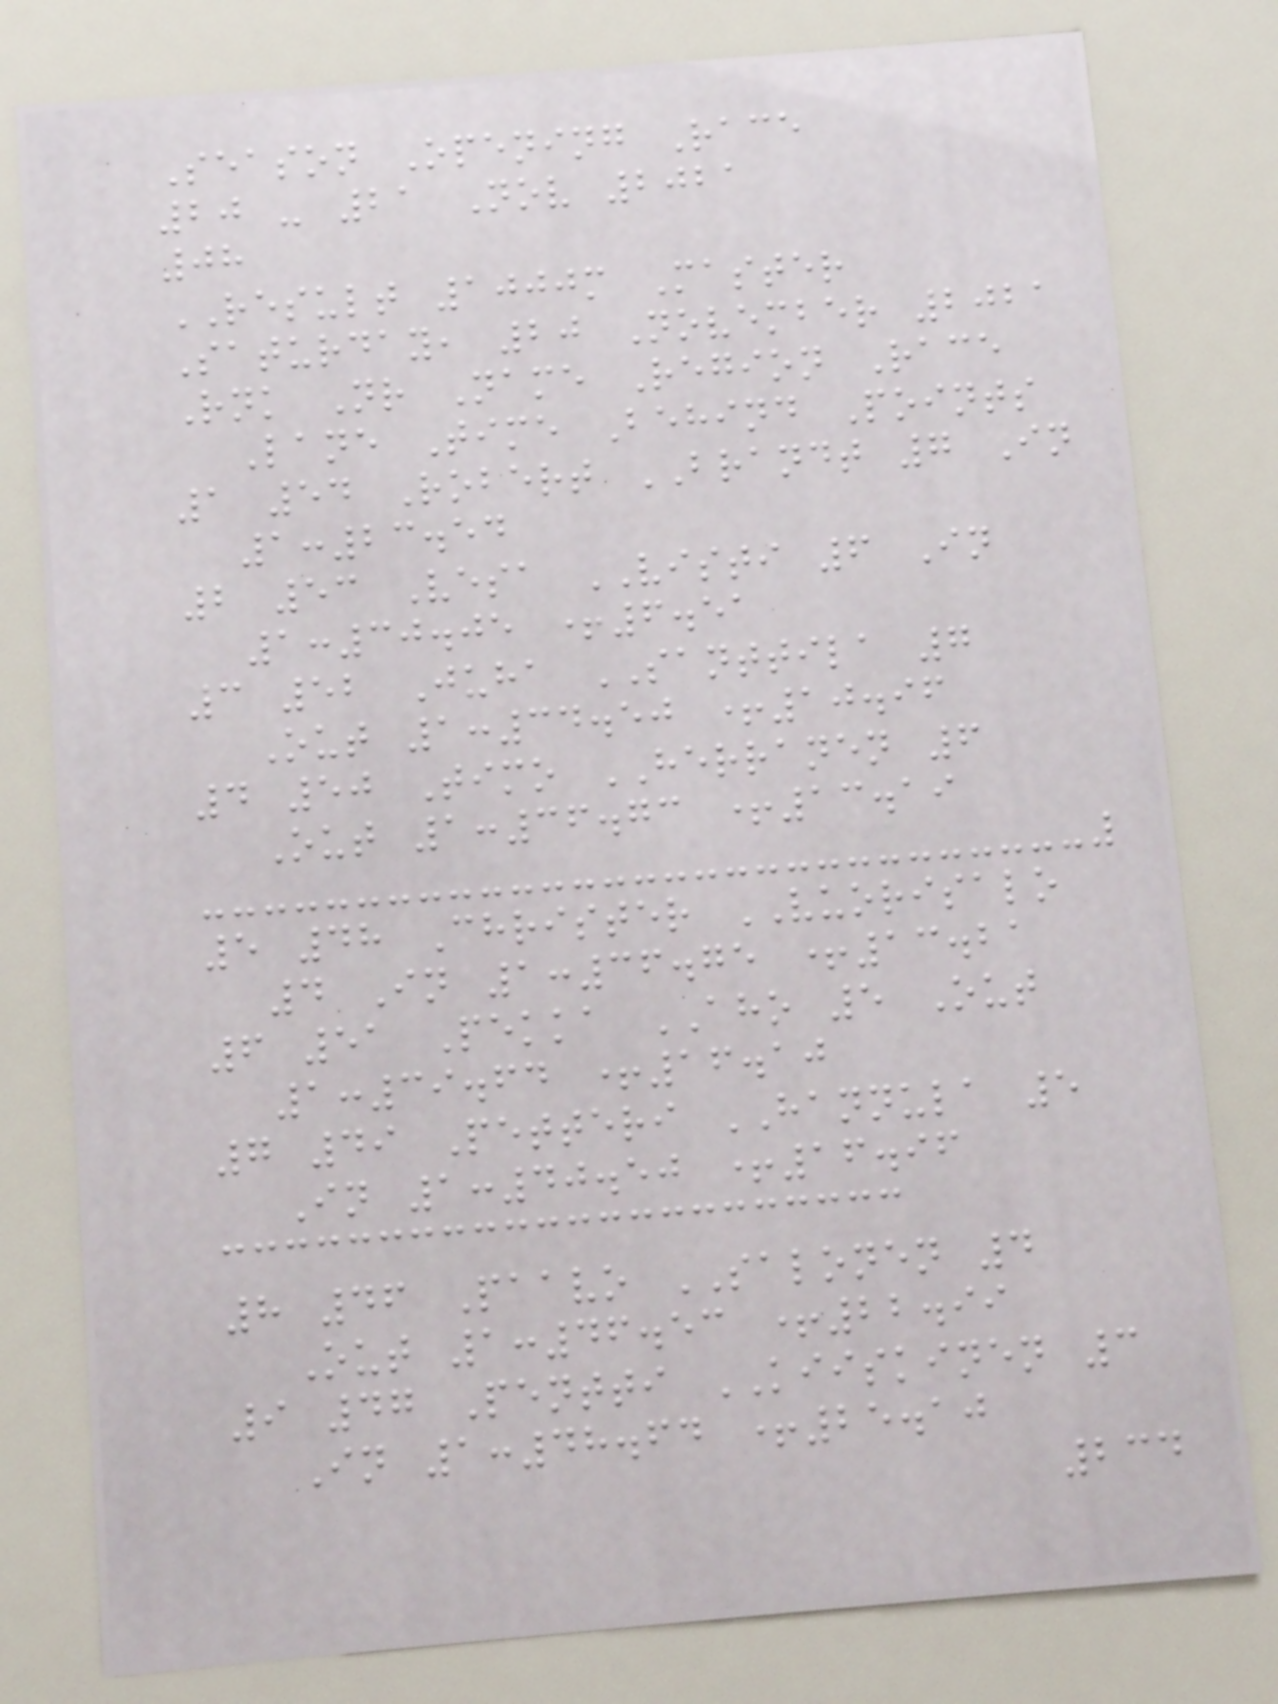Season Opening Race
20 - 21 Nov 2021
08
RESULT 1000m Master
Saturday, 20 November 2021
Rnk Nr Name Region Race
Lane Time Behind Points
1 54 Robert BRANDT 7 In
1:23.54
2 53 Vesa VISTI 6 In
1:30.05 +6.51
3 52 Juha SANTTILA 7
Out 1:34.50 +10.96
4 50 Timo HERRANEN 6
Out 1:36.73 +13.19
5 48 Christer VUORISALO
4 In 1:36.75 +13.21
6 51 Pekka AHO 5 Out
1:39.64 +16.10
7 49 Petteri HANNULA 5
In 1:40.50 +16.96
8 46 Paavo SALONEN 4
Out 1:46.53 +22.99
9 47 Pentti KIISKINEN 3
In 1:48.64 +25.10
234
